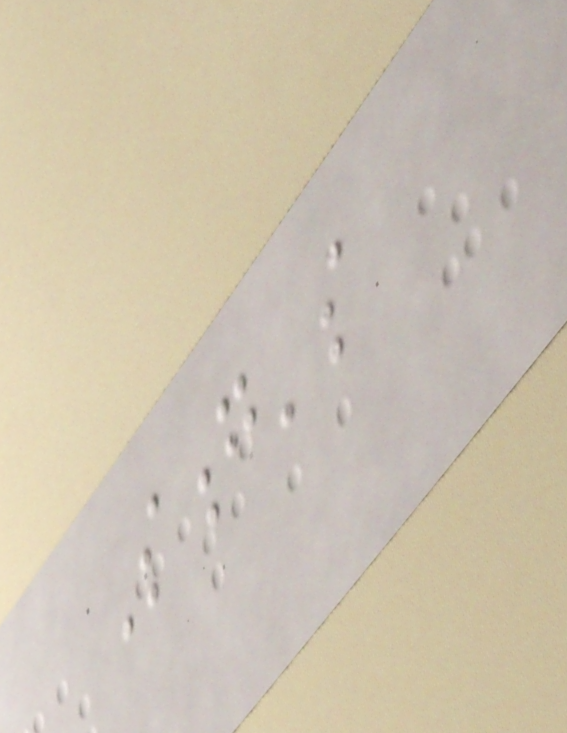Song's
